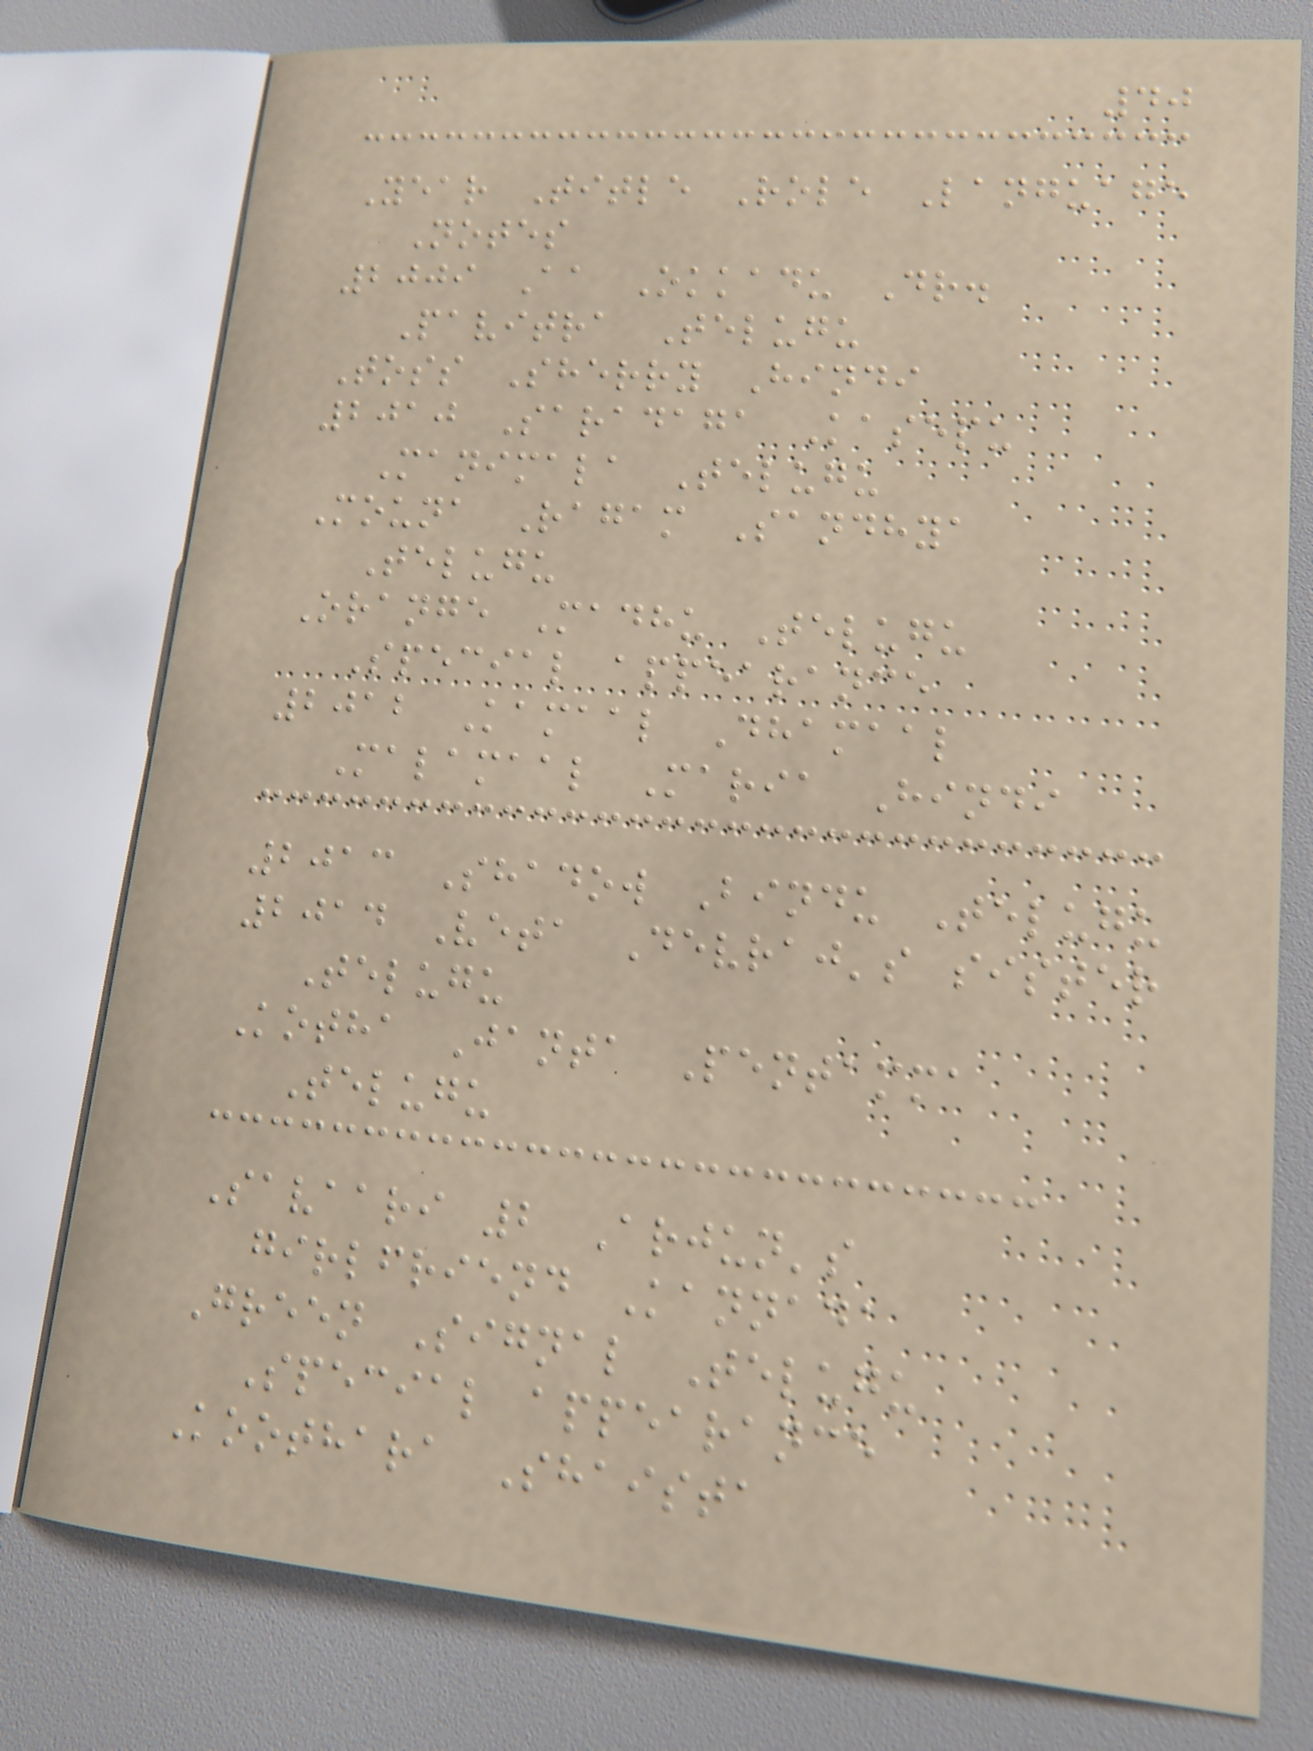40
Year Title Role Language
Notes
2009 Aa Okkadu Dr.
Pavitra Telugu
Toss Sherry Hindi
2010 Saradaga Kasepu
Manimala Telugu
Mouna Ragam Sandhya
Telugu
Orange Madhu Telugu
Special appearance
2012 Kamaal Dhamaal
Malamaal Maria Hindi
2013 Shadow Bindu Telugu
2014 Veta Devraj's sister
Telugu
Kotha Janta Pentamma
Telugu
Savaari 2 Arjun's
girlfriend Kannada
Green Signal Telugu
Special appearance
Koothara Shaista
